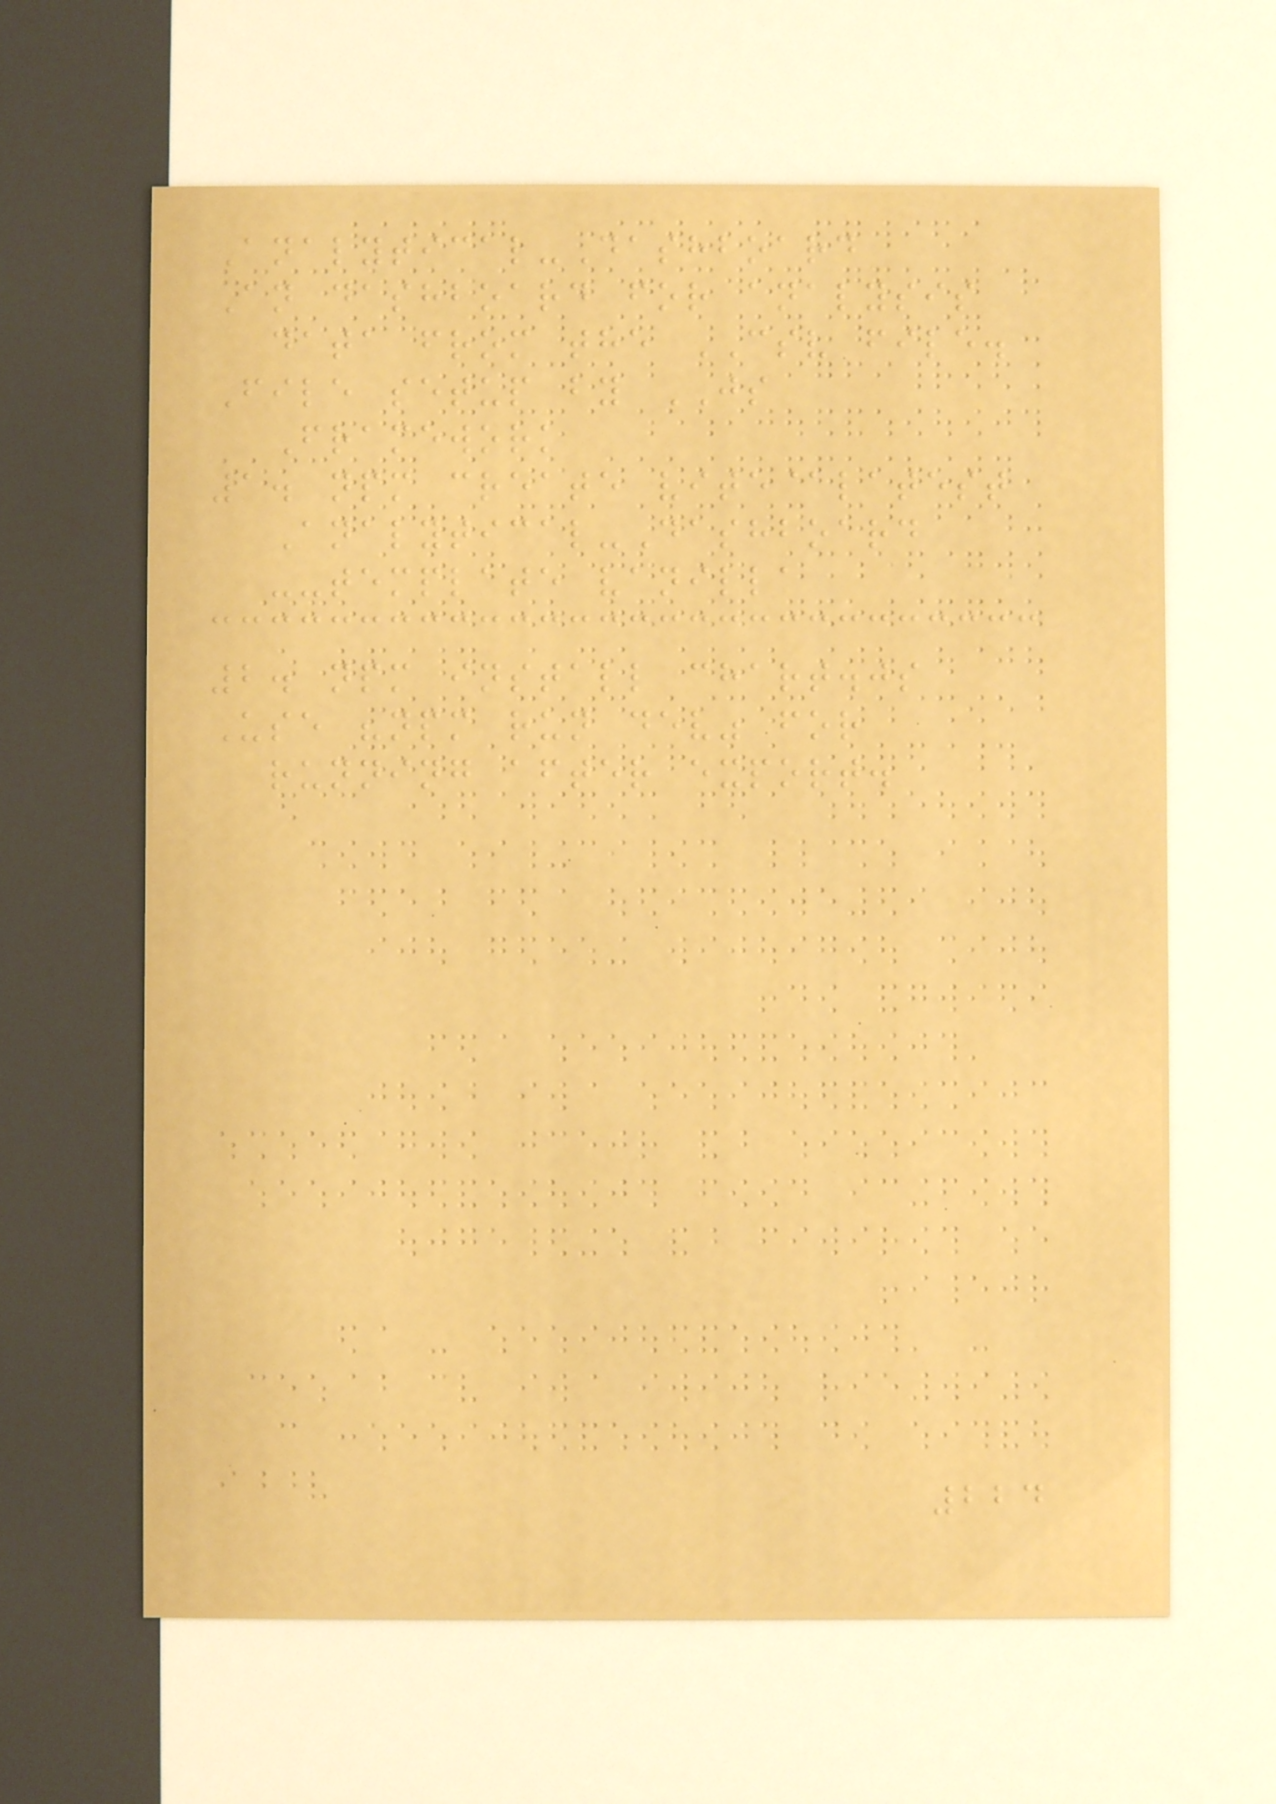Analytical-Dashboard
An dashboard for analysis
data from the CSV file.
File setup by JS
Framework
1. npm create vite@latest
Analytical-Dashboard
--template vanilla
2. npm install chart.js
Use "npm run dev" for
running after export.
224
